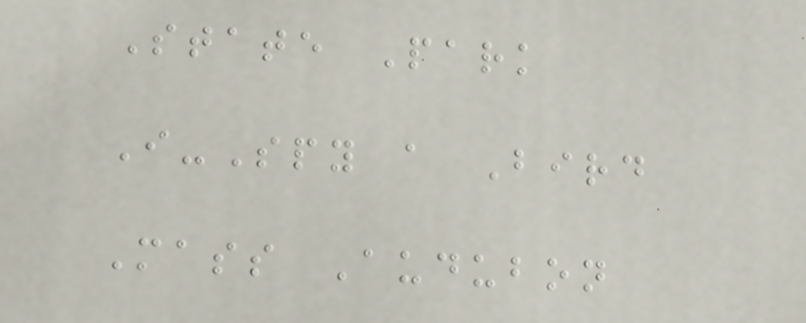State Park
I-Spy a Bird
Mass Audubon
